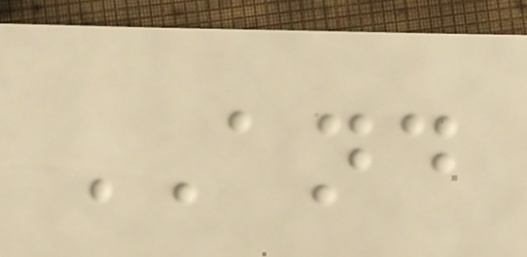AND
